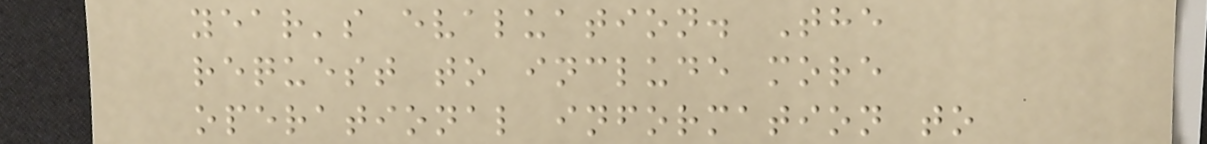year's evaluation. The
request to include more
operational information to
